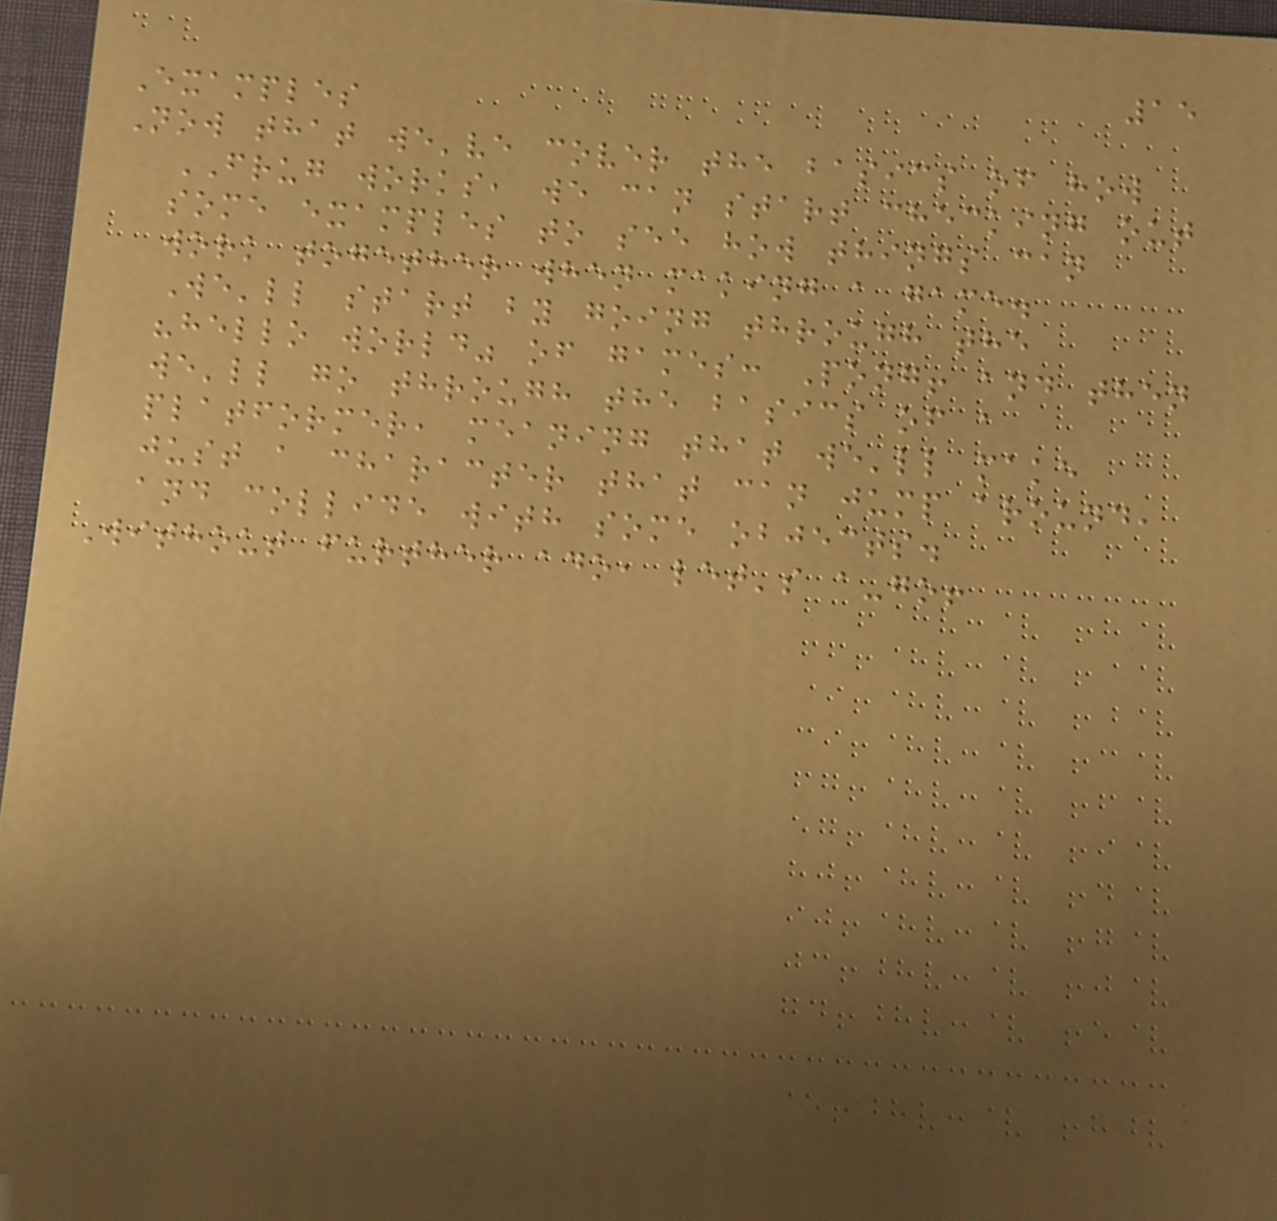15
Examples
Now that we've cover the basics of how
FRUG works, we can start checking out
some examples to see how things can
work together when making a game.
We'll start by going through the
"hello world" of games: Pong! and then
we'll go through the basics of a
platformer, meaning that we'll make
just a character that can jump around,
and collide with some objects.
Without further ado, let's a-go!
